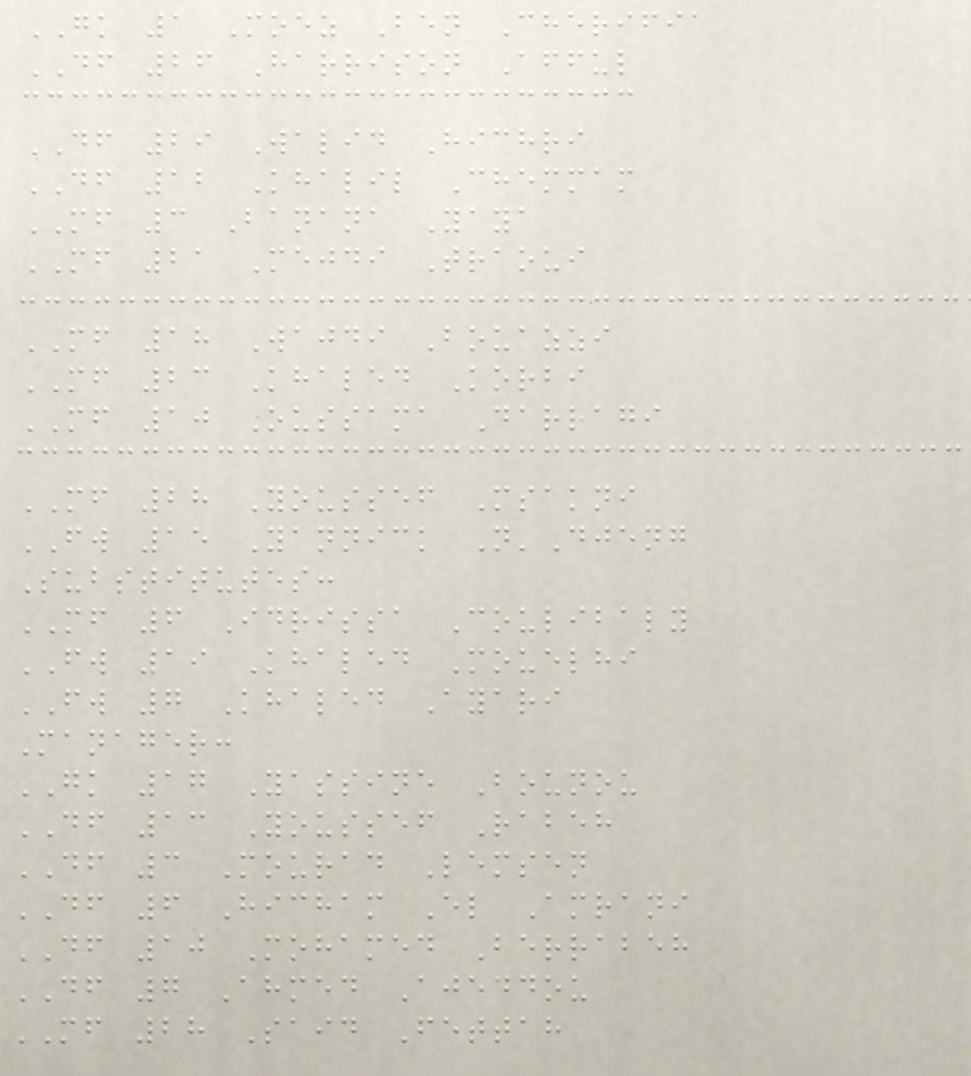GK 1 Moez Ben Cherifia
DF 26 Harrison Afful
DF 29 Walid Hichri
DF 12 Khalil Chemmam
MF 3 Banana Yaya
MF 21 Mejdi Traoui
MF 18 Wajdi Bouazzi
MF 23 Khaled Korbi
MF 10 Oussama Darragi
MF 28 Youssef Msakni
FW 15 Yannick N'Djeng
Substitutes:
MF 6 Idrissa Coulibaly
FW 19 Khaled Mouelhi
FW 7 Khaled Ayari
Manager:
GK 17 Yassine Bounou
DF 13 Youssef Rabeh
DF 3 Mourad Lemsen
DF 6 Hicham El Amrani
DF 10 Mohamed Berrabeh
DF 7 Ahmed Ajeddou
MF 28 Said Fettah
